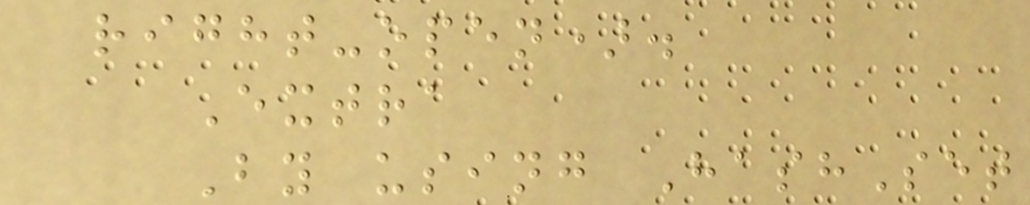right-open).
Extra
By using HashSet
